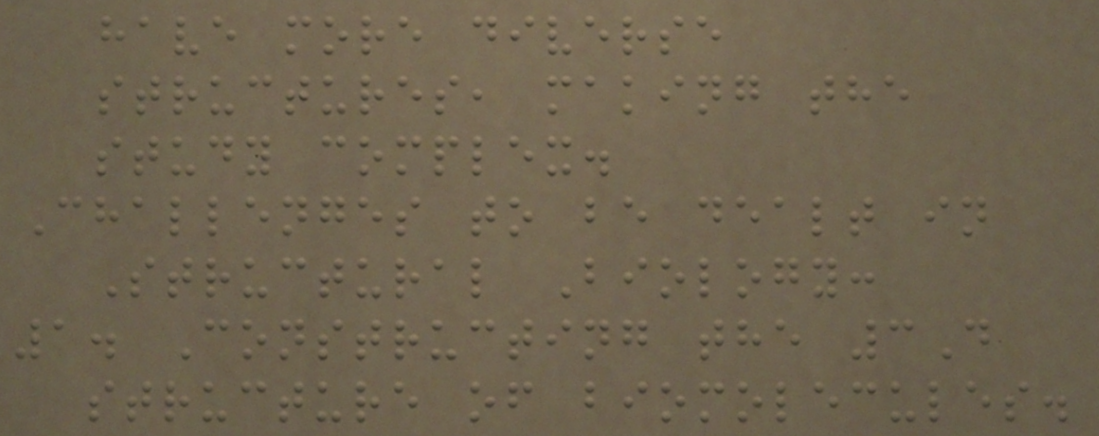have more diverse
structures, making the
study complex.
Challenges to be dealt in
Structural Biology:
1. Constructing the 3D
structure of biomolecules.
